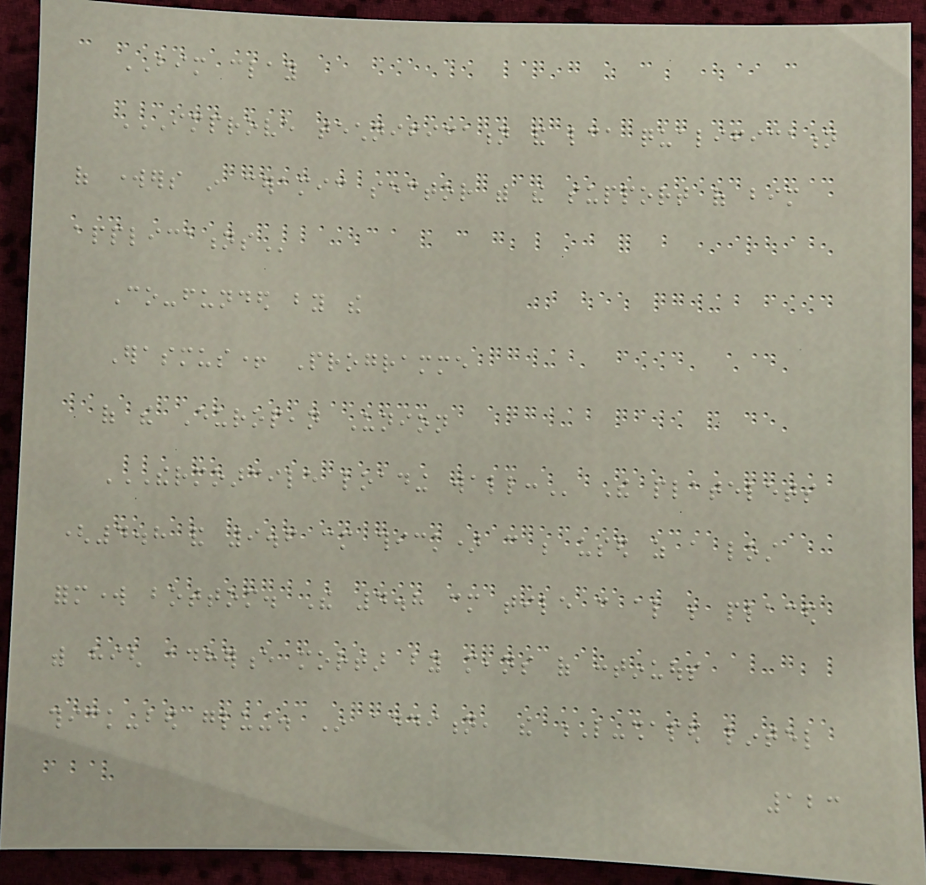BIM clay
IMPROVE TECHNIFICATION AND LCA QUALIFICATION
OF WORKERS IN CERAMIC SECTOR WITH THE SUPPORT OF BIM
APPLICATIONS
Co-funded by the
Erasmus+ Programme
of the European Union
THERMOARCILE LOADING WALL: The platelets
(4.8 and 9.6 cm thick) can be used as a lost
formwork bottom. The 4.8 cm tile can also be placed
with high adherence mortar by means of continuous
thick-bed gluing. In addition, the L-shaped lintel
123
